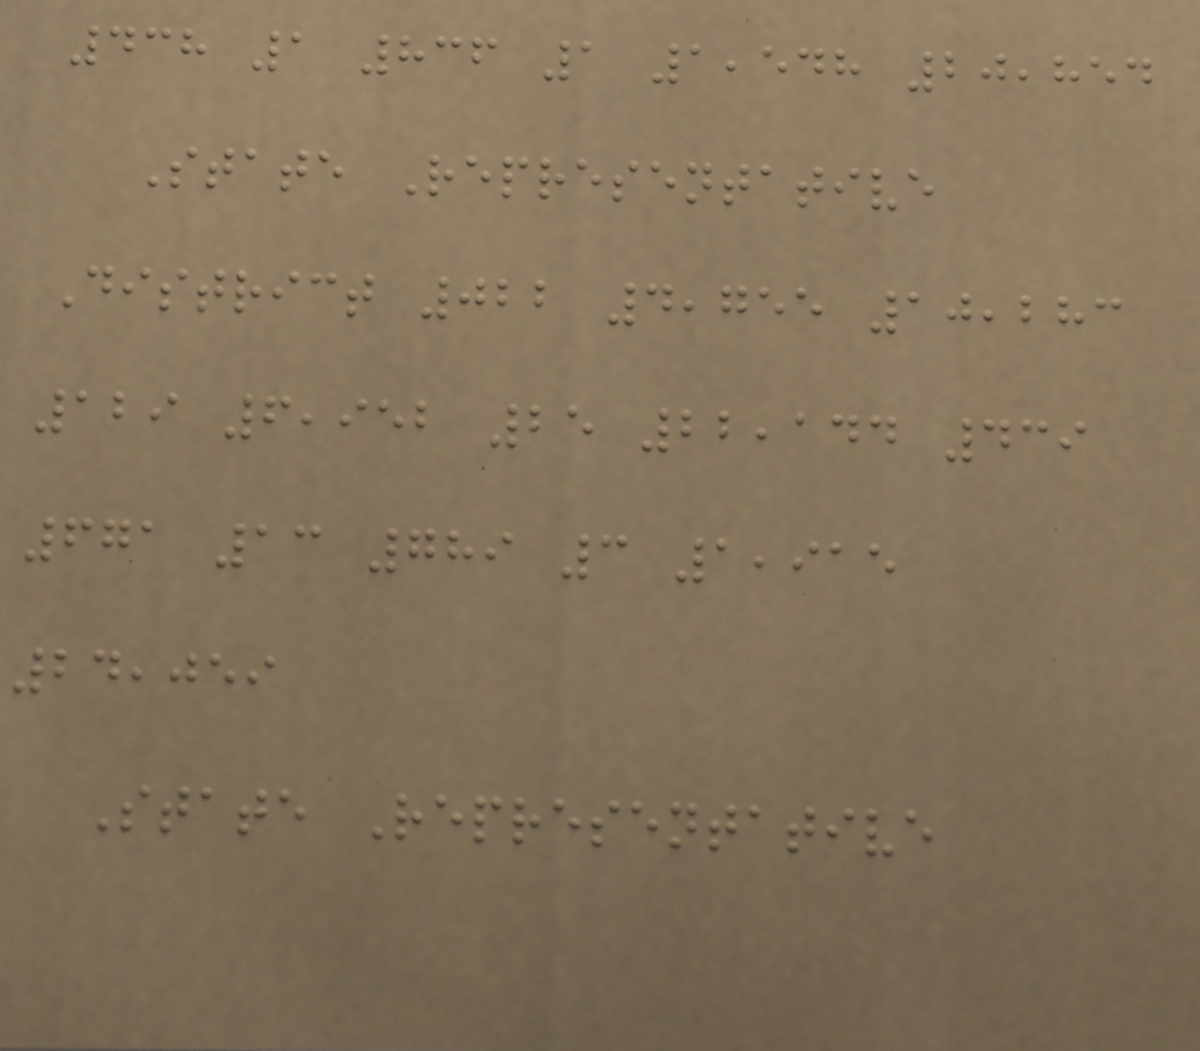438 1 836 1 1,548 20,854
State Representative
District 022 4,755 10,283
129 6,952 25 22,144 439
671 13 789 3 1,915
24,059
State Representative
